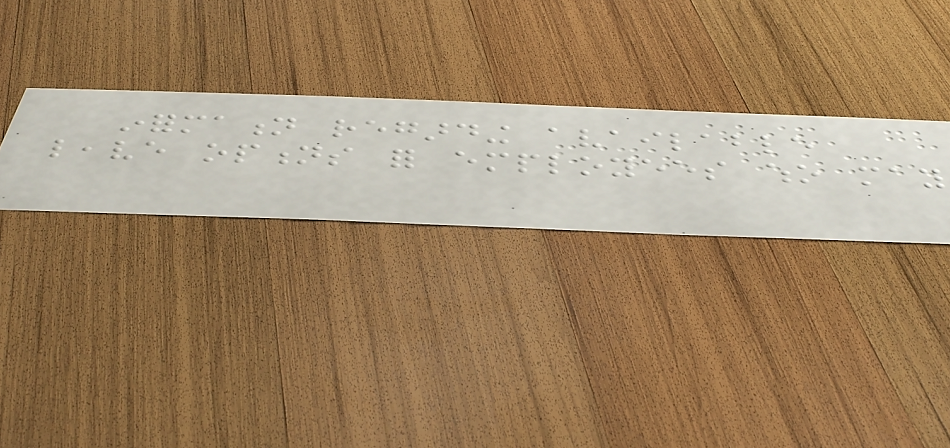information regarding available
leave options for employees who may
